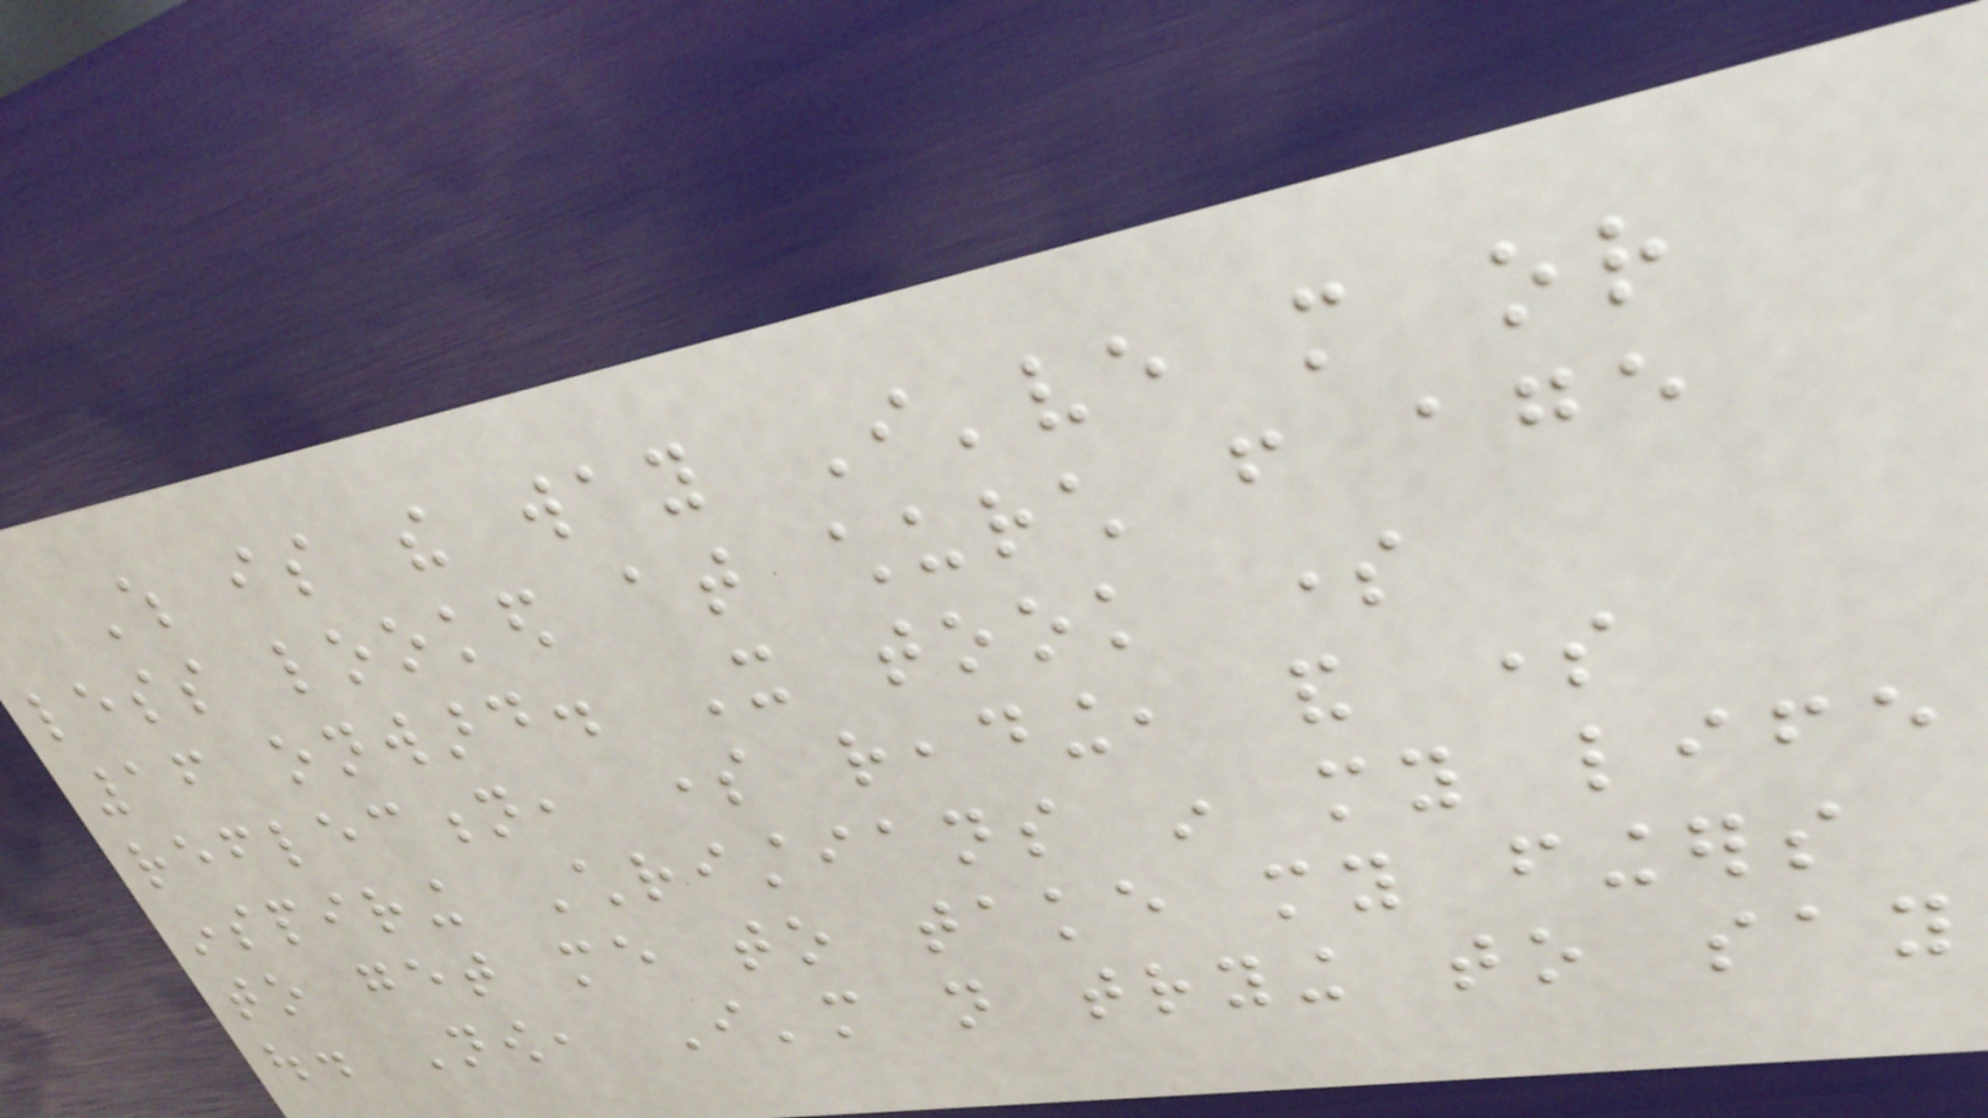Which is the way I've more or
less looked at church from age
16 onward. It took some
reflection, some reading, and some
inspiring Christians in my life
to get me to take my fingers
out. Now, I'm not trying to say
